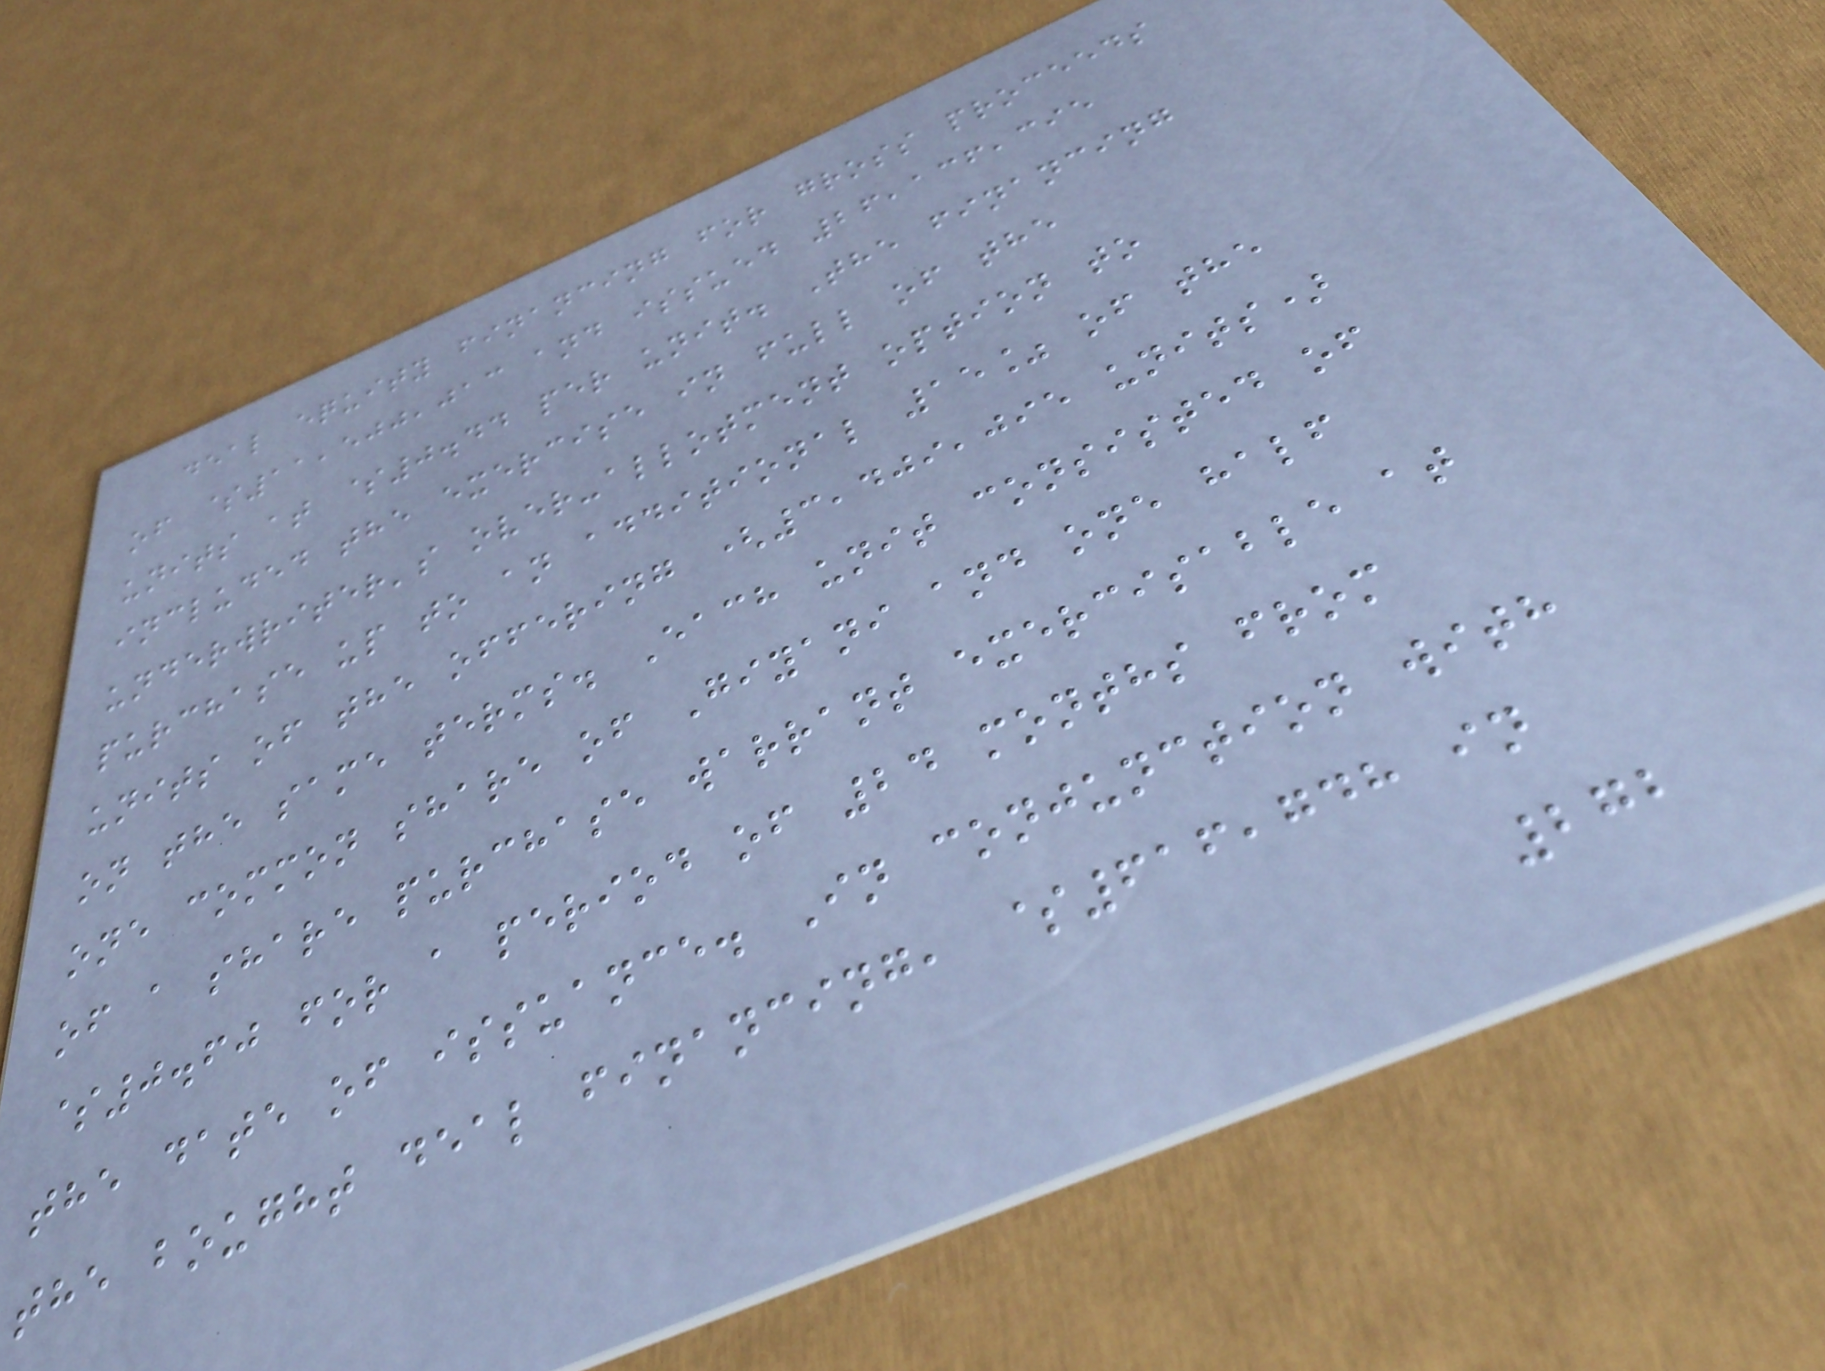deal equity financing for gross proceeds
of $11,500,013 and issued 26,136,395
units at $0.44 per unit. The financing
included the exercise in full of the
underwriter's over-allotment option to
purchase up to an additional 15% of the
units of the offering (3,409,095 units)
on the same terms. Each unit consisted of
one common share of Giyani and one half
of a share purchase warrant exercisable at
$0.60 for a period of 24 months from
the date of issuance. In conjunction with
the bought deal financing, $616,748 in
272
